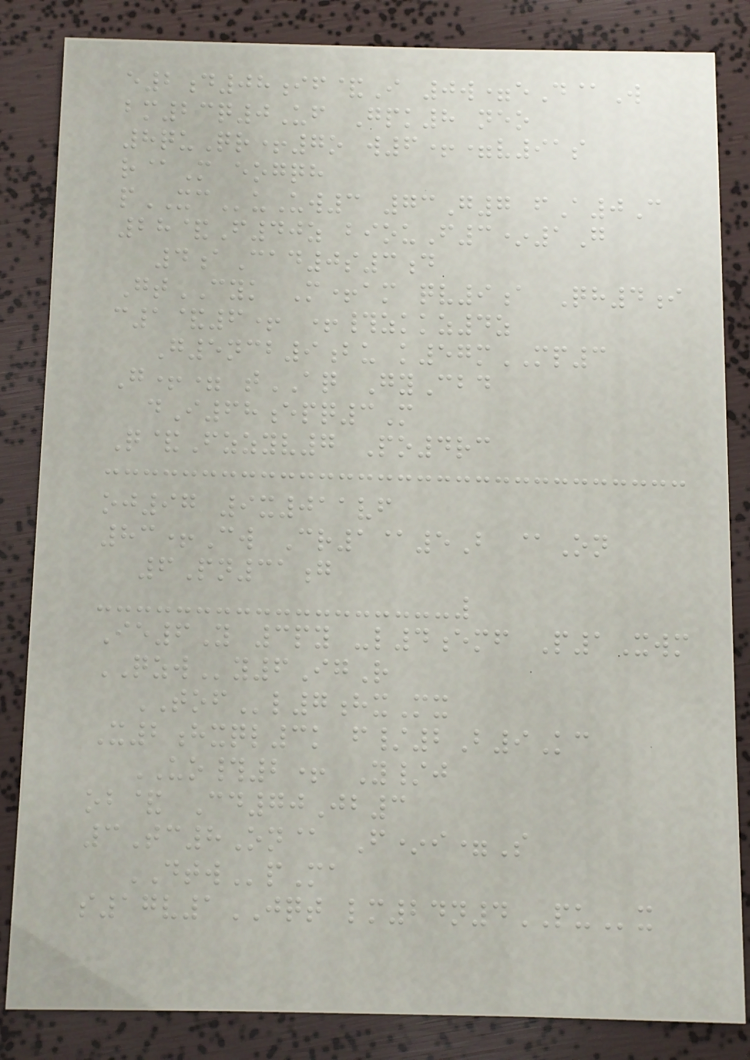e2d08if&I 0w=eD@W
bm23q0Uf Gpk8 neo
8quQr+7o w6+=v91s
r@M eogqh
pXCuUw3 73G7 fA0C
28&F40z biouF3*1G
4aCad0s3d
GtCYK M+am qv9a Qh4i
c1&6+ +#zkkz4z
G5ncb9bu k57mMP3
G+= tAQ GyCbd
dI68epq3M
Q&Fzzyv7 Po4rc
oj97 9x011vf
83+Cw Cr1@5B @On
6Pn31g
Ie6Y 3py -l4emf P1Xwm
QZWy6IgR
TOFl7hxMx
X2hxql3k f/2B9Kc
UO#2+ Y/j
ob& Cd70Jb3
3Tc8On@ F*i=S
DTWpMa
s17v1JQT lm24n4PUx
